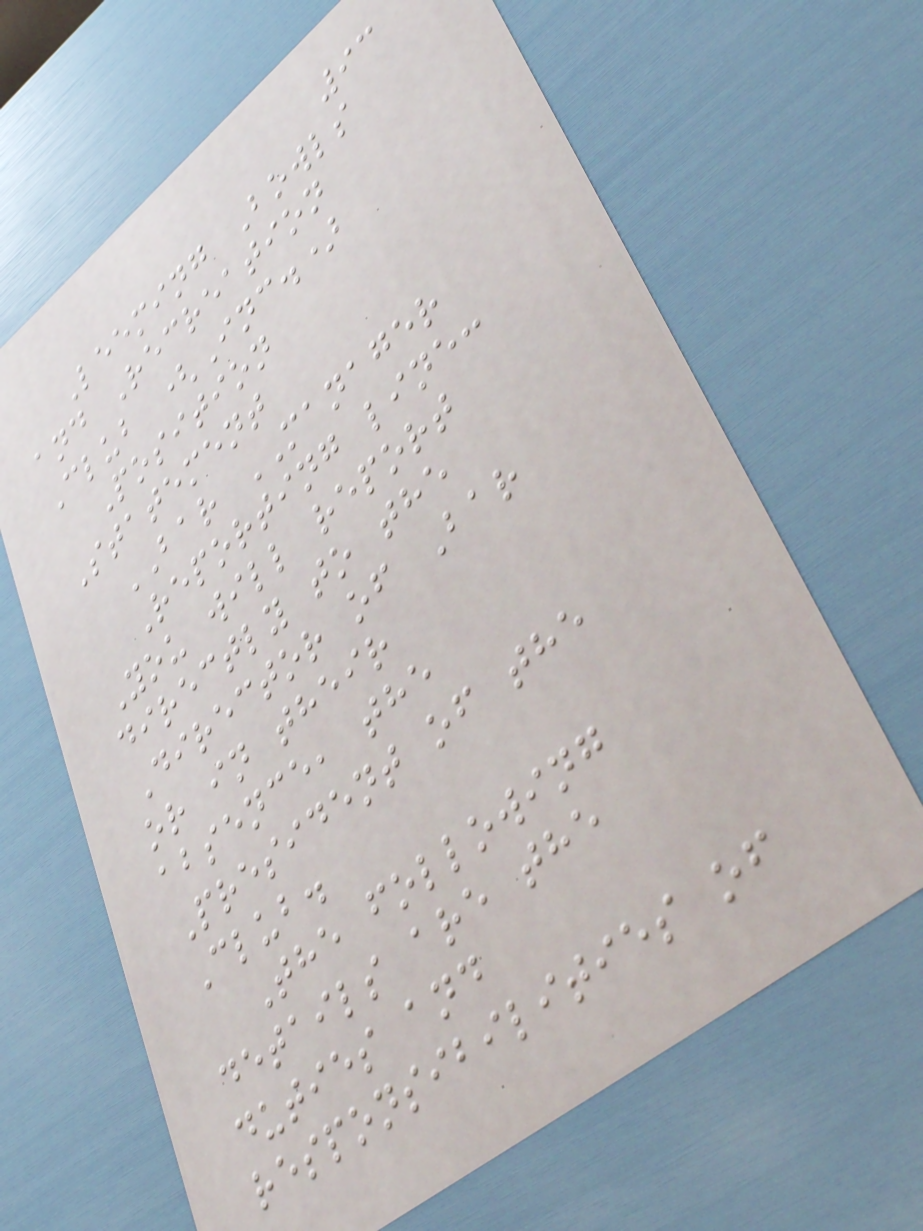93
Leeming Bowls
and Recreation
Club (Inc.)
Position
Statement
BAR MANAGER
Reporting line:
You will report
directly to the
Director of Bar
or in their
absence, the
President of the
Club.
The following
details are the
duties and
responsibilities of
